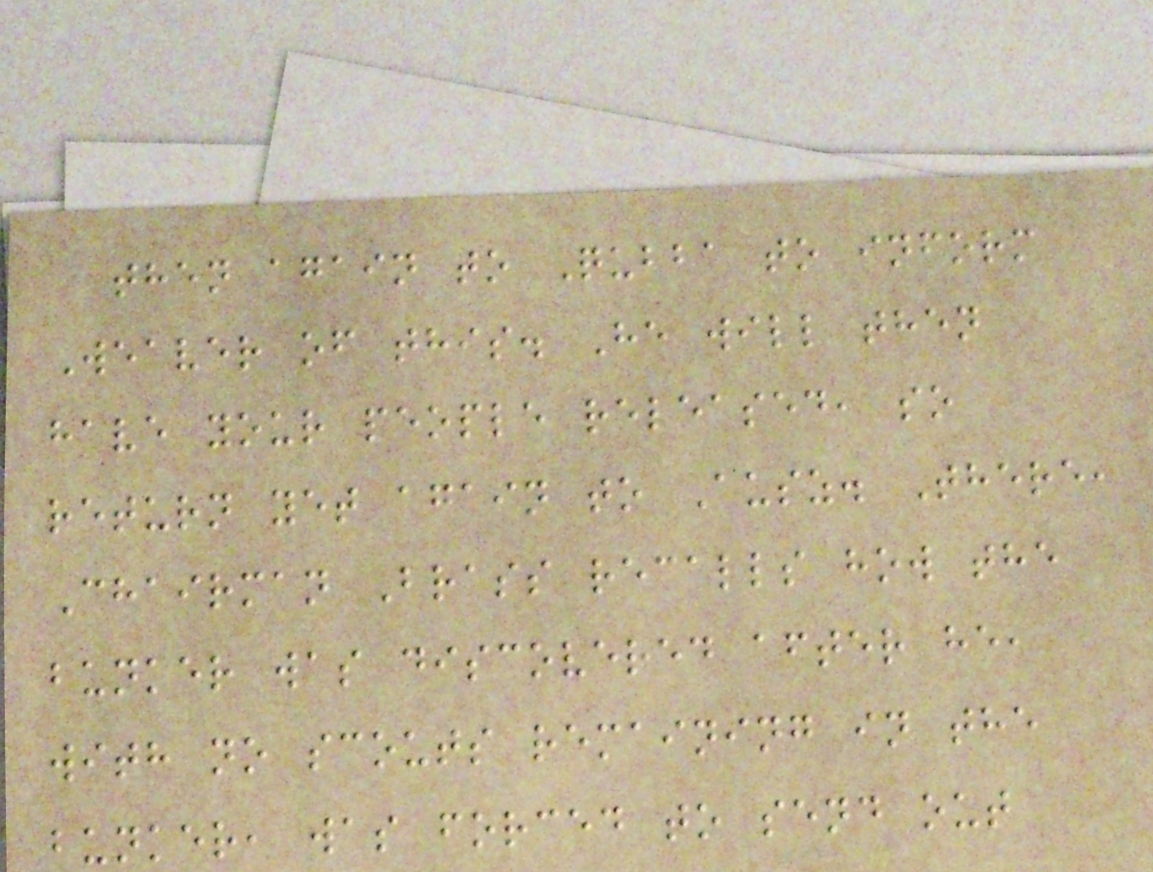then again to Qubba to inform
Weaver of this. He will then
have your people released, so
return yet again to Ausz. There,
Chairman Brass recalls how the
bunker was discovered after he,
with no scouts remaining in the
bunker, was forced to send out
